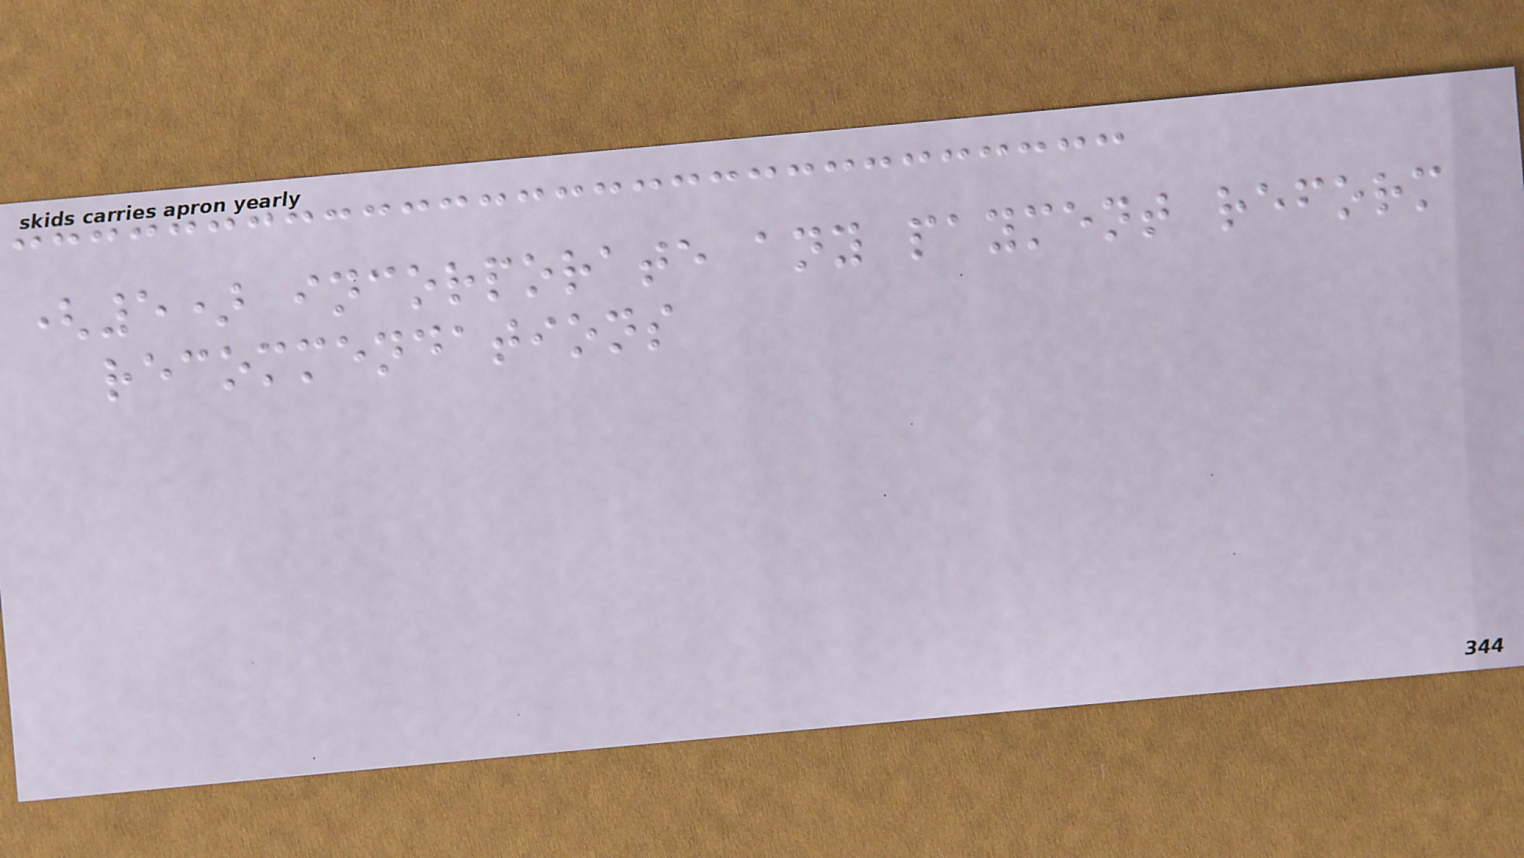(5) incorporate any payment reform
recommendations
